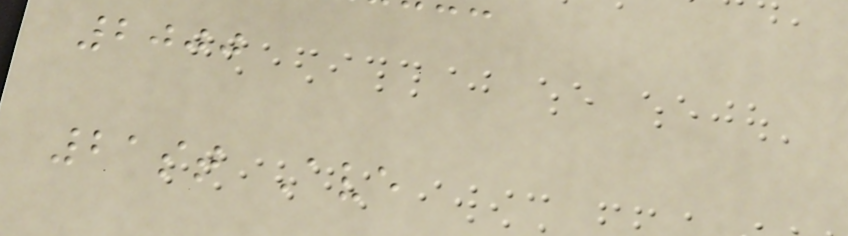2000
21st Ave
